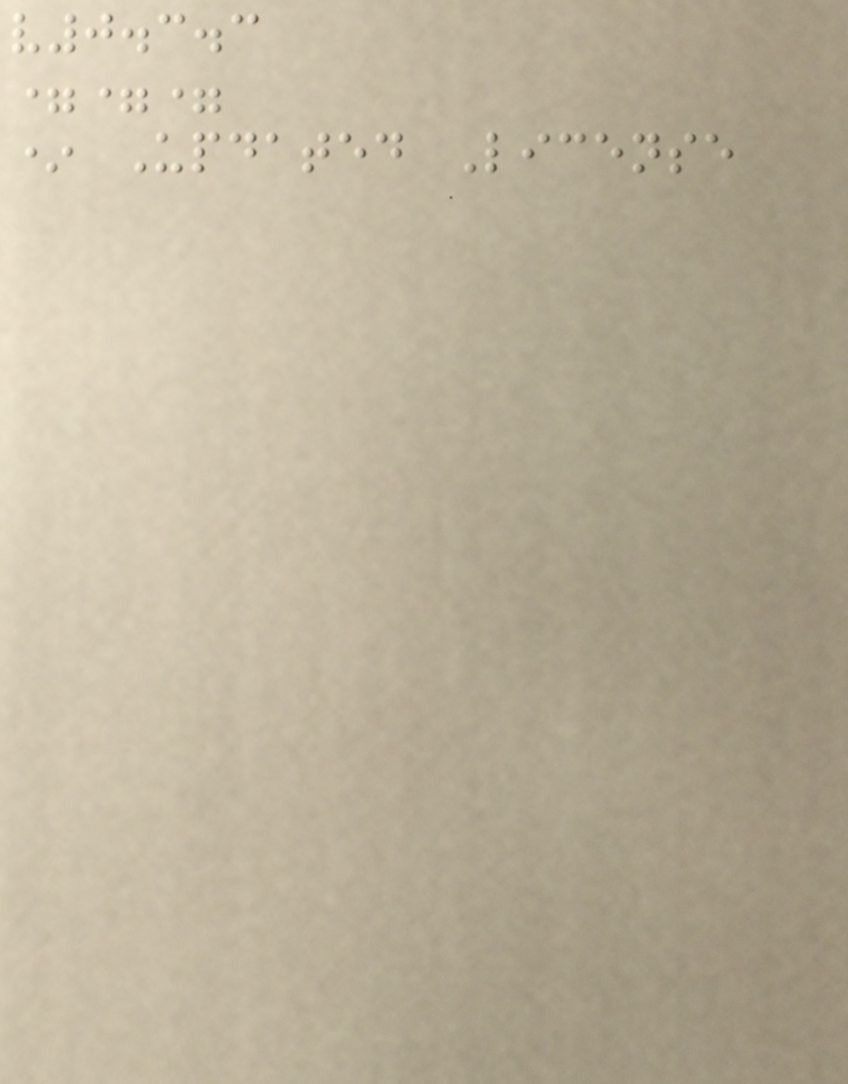v0.3.3
===
* Updated License
